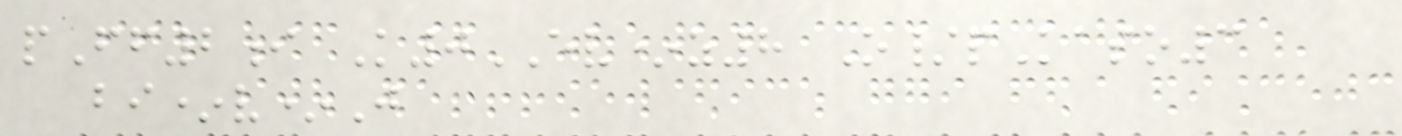pFf2i K0EV*z8 O/pKaso3
bi*v*J
